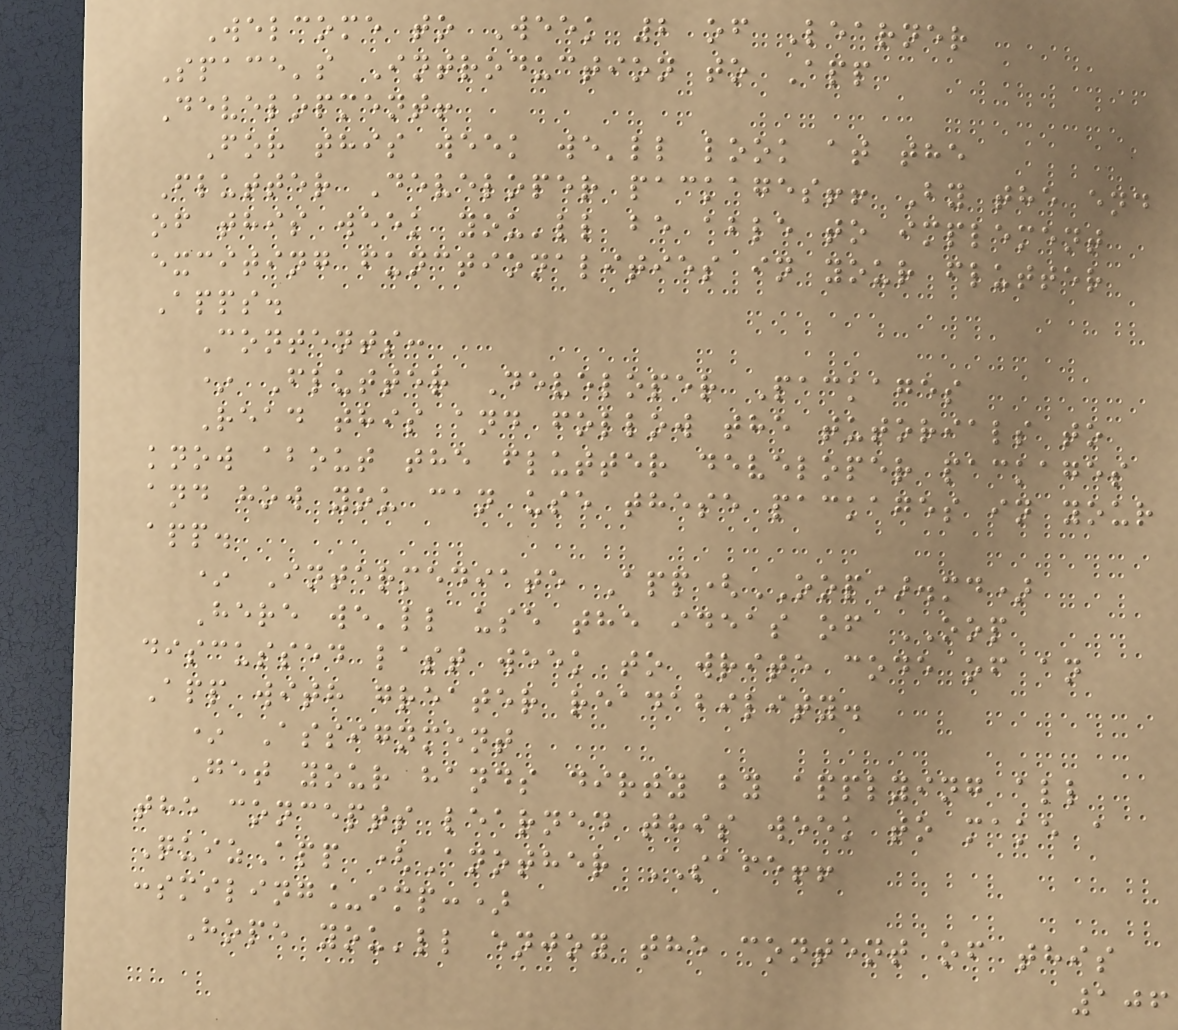Welcome to Week 2 of Learner
Space's Introduction to App
Development!
For this week we'll look at the
Flutter Developer packages!! By the end
of this week you'll be able to implement
exciting functionalities in your flutter
Apps.
Contents:
* Flutter Developer Packages
Read this and follow the tutorials to
know about the flutter developer packages
and how you can use these packages in your
app.
* Intermediate App(OOP).md)
Here we'll use the ideas of OOP
discussed last week to write code of an
App with greater readability.
* Assignment
Get your hands dirty by applying all
the concepts learned this week to make a
QuizApp (Another SAFE!!
:smiling_imp:)
Hope you'll enjoy the content of this
106
